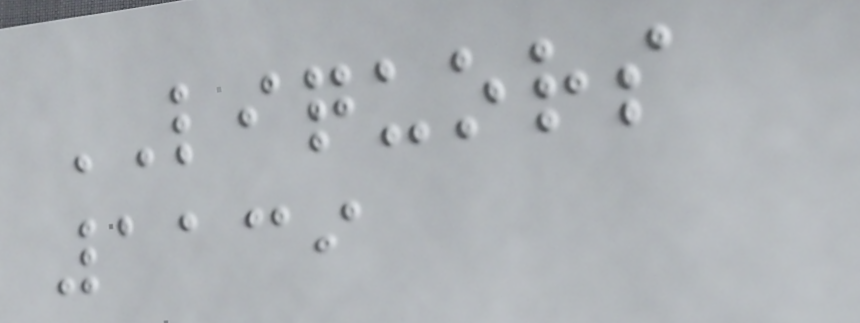LIQUORS
1139
